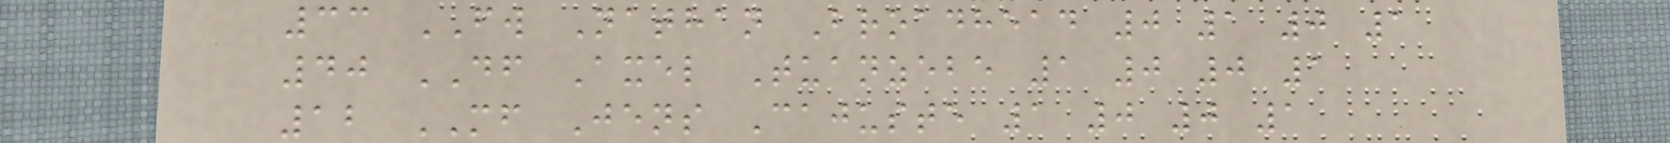33 FW Nathan Broadhead 0 1 0 1
40 DF Axel Tuanzebe 1 0 0 1
12 MF Jens Cajuste 1 0 0 1
